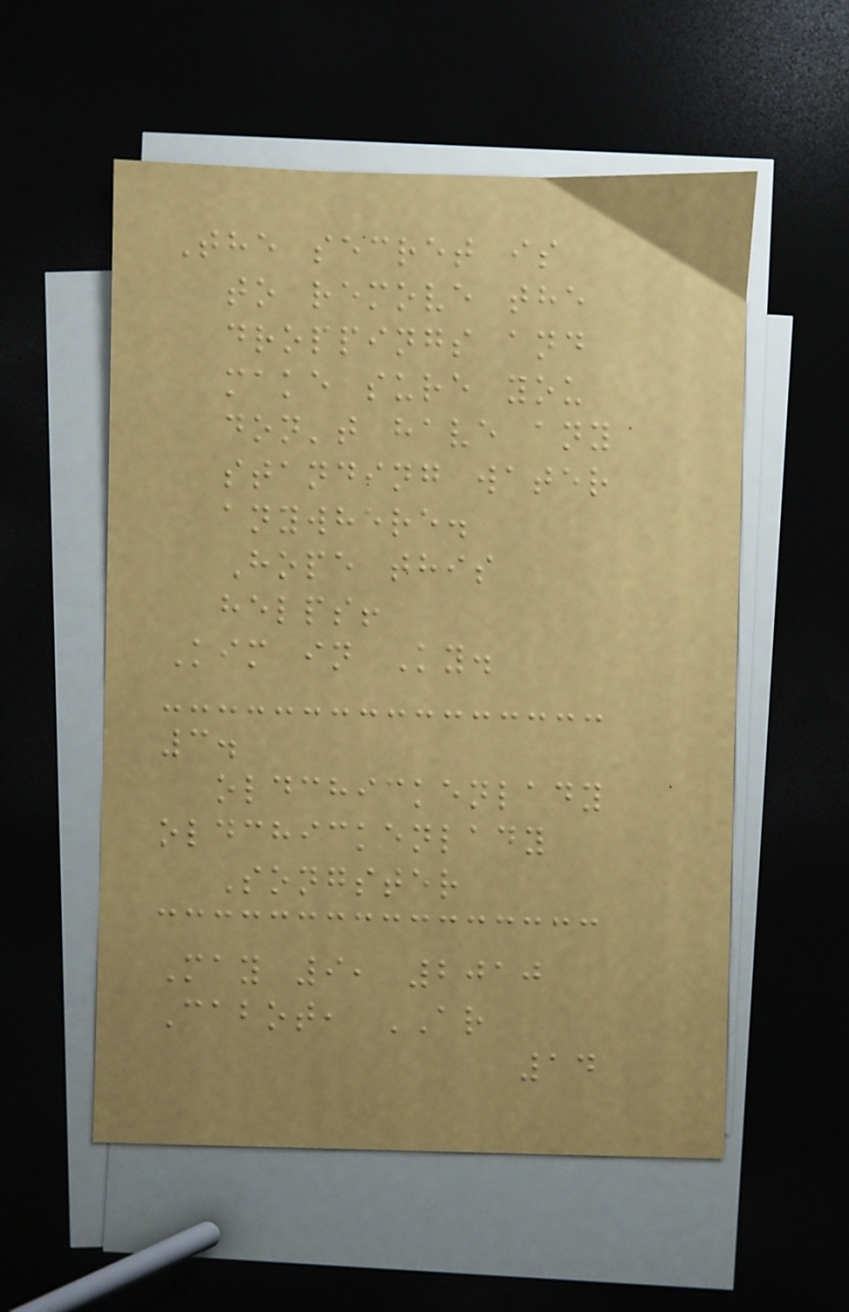The secret is
to remove the
droppings and
make sure you
don't have any
standing water
anywhere.
Hope this
helps!
Kim in Ky.
3.
oldchickenlady
oldchickenlady
Songster
May 9, 2010
Cabot, AR
14
